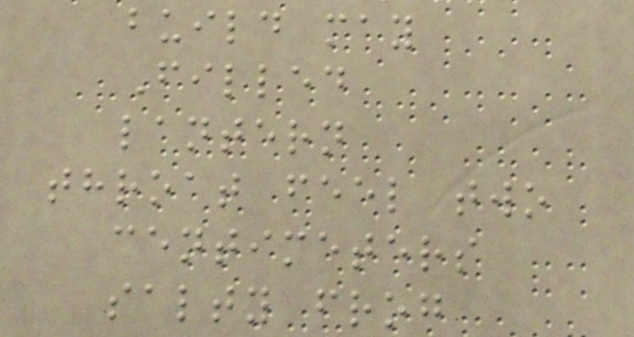build may
Filled
lantern
throat feel two
centimeters
salty frog
